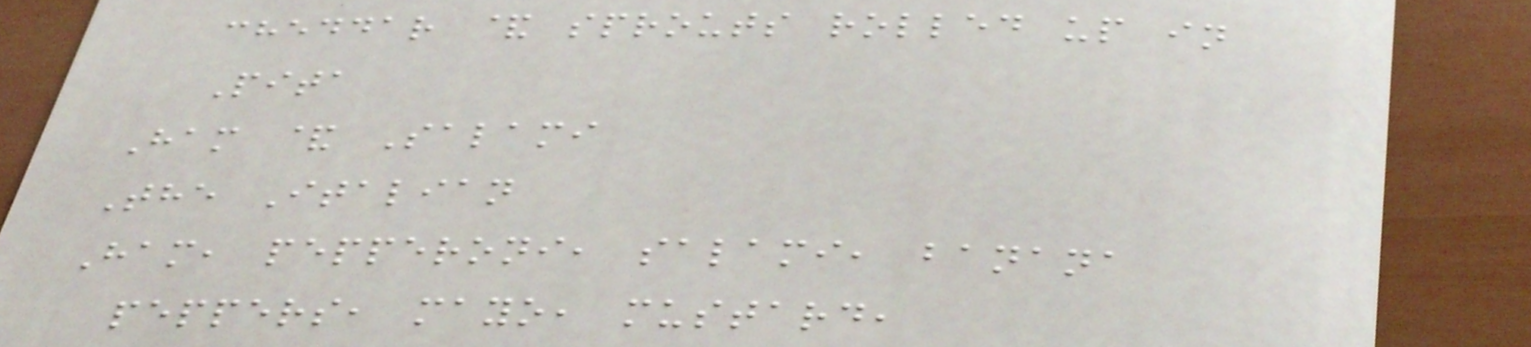cheddar & sprouts rolled up in
Pita
Ham & Salami
The Italian
Ham, pepperoni, salami, banana
peppers, mayo, mustard,
